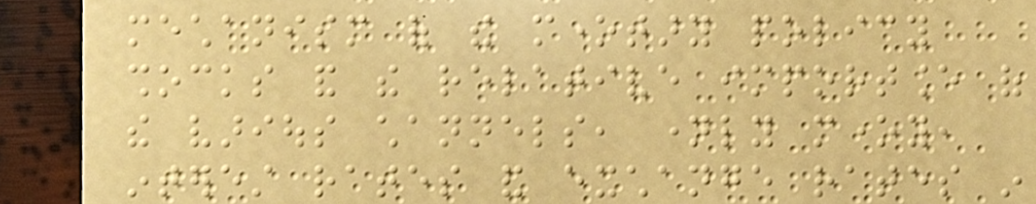mechanism of the monetary policy
shocks and the relative importance of
the various channels, namely money,
interest rates and exchange rates in
